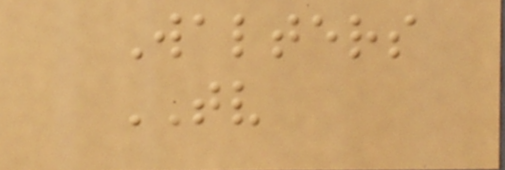Walters
TV
